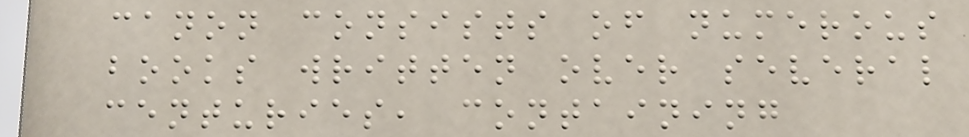canon consists of numerous
books written over several
centuries, containing
